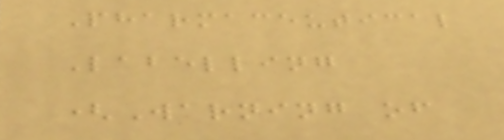Pharmaceutical
Labelling
(Warning of
